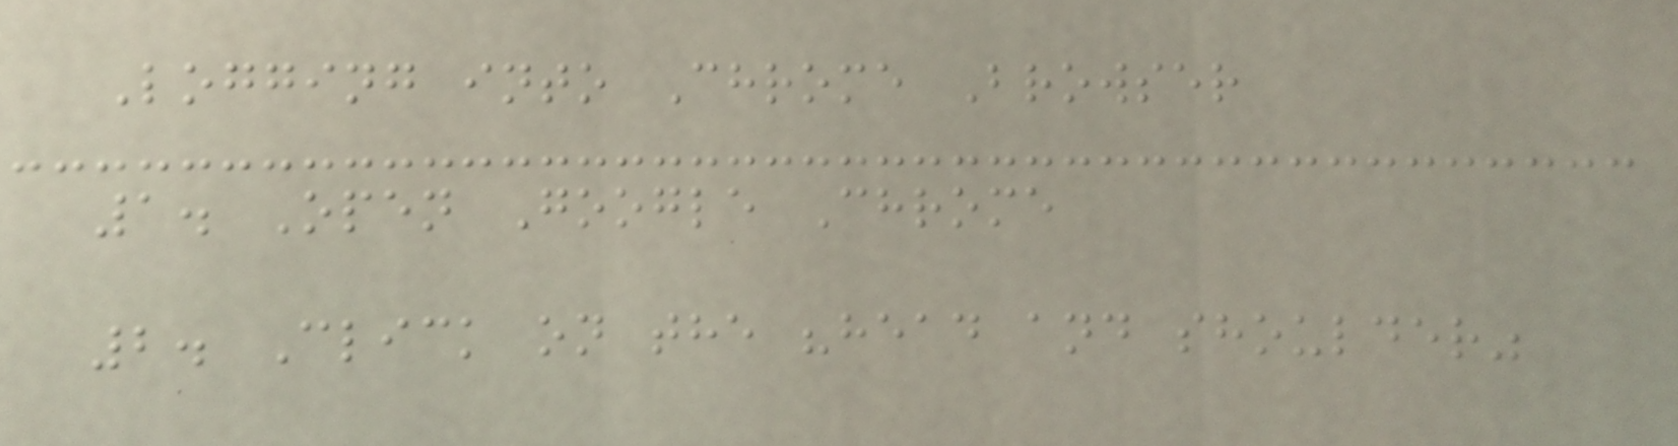Logging into Chrome Browser
1. Open Google Chrome
2. Click on the "head and shoulder"
